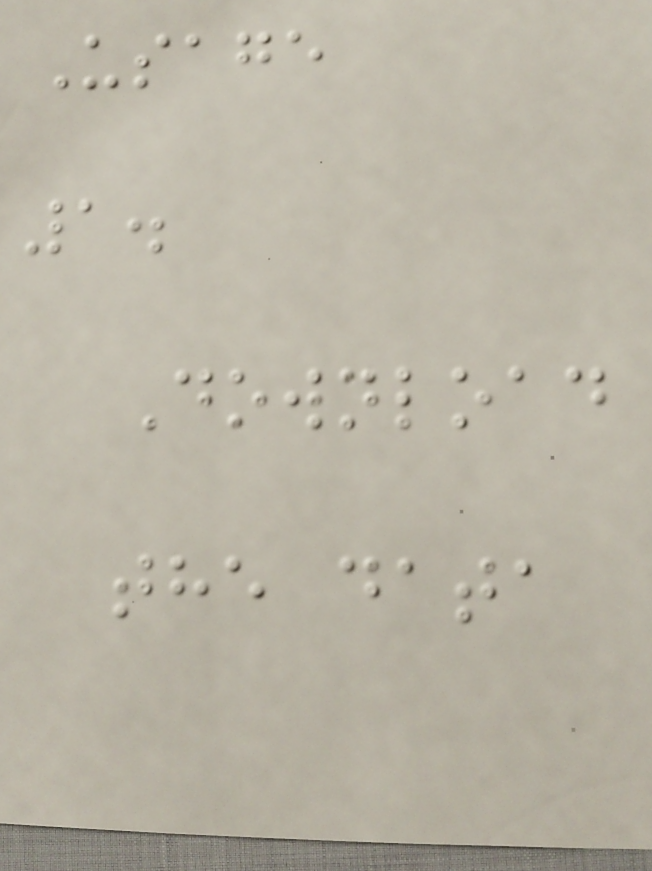Usage
1.
Download
the data
